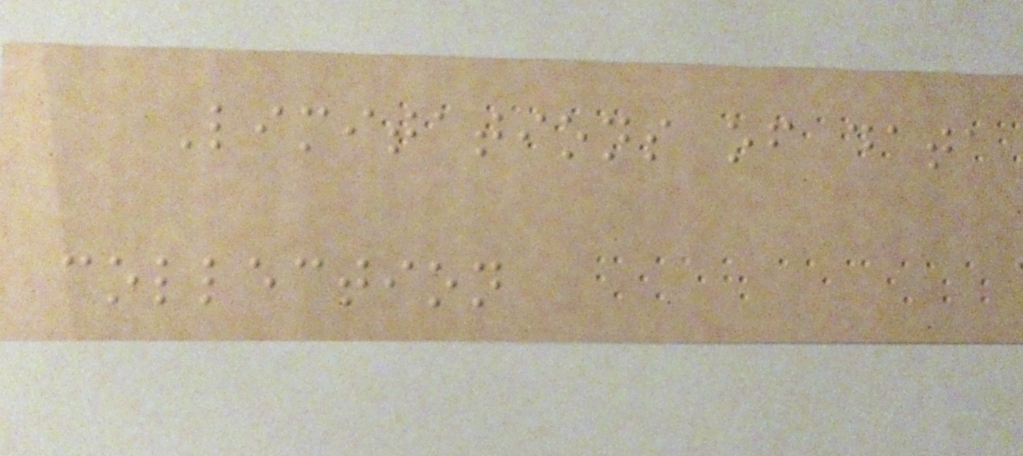Limitations of data
collection
